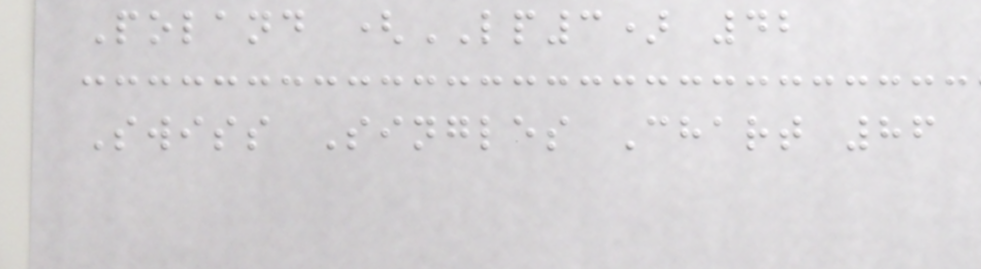Poland (LP3) 42
Swiss Singles Chart 86
